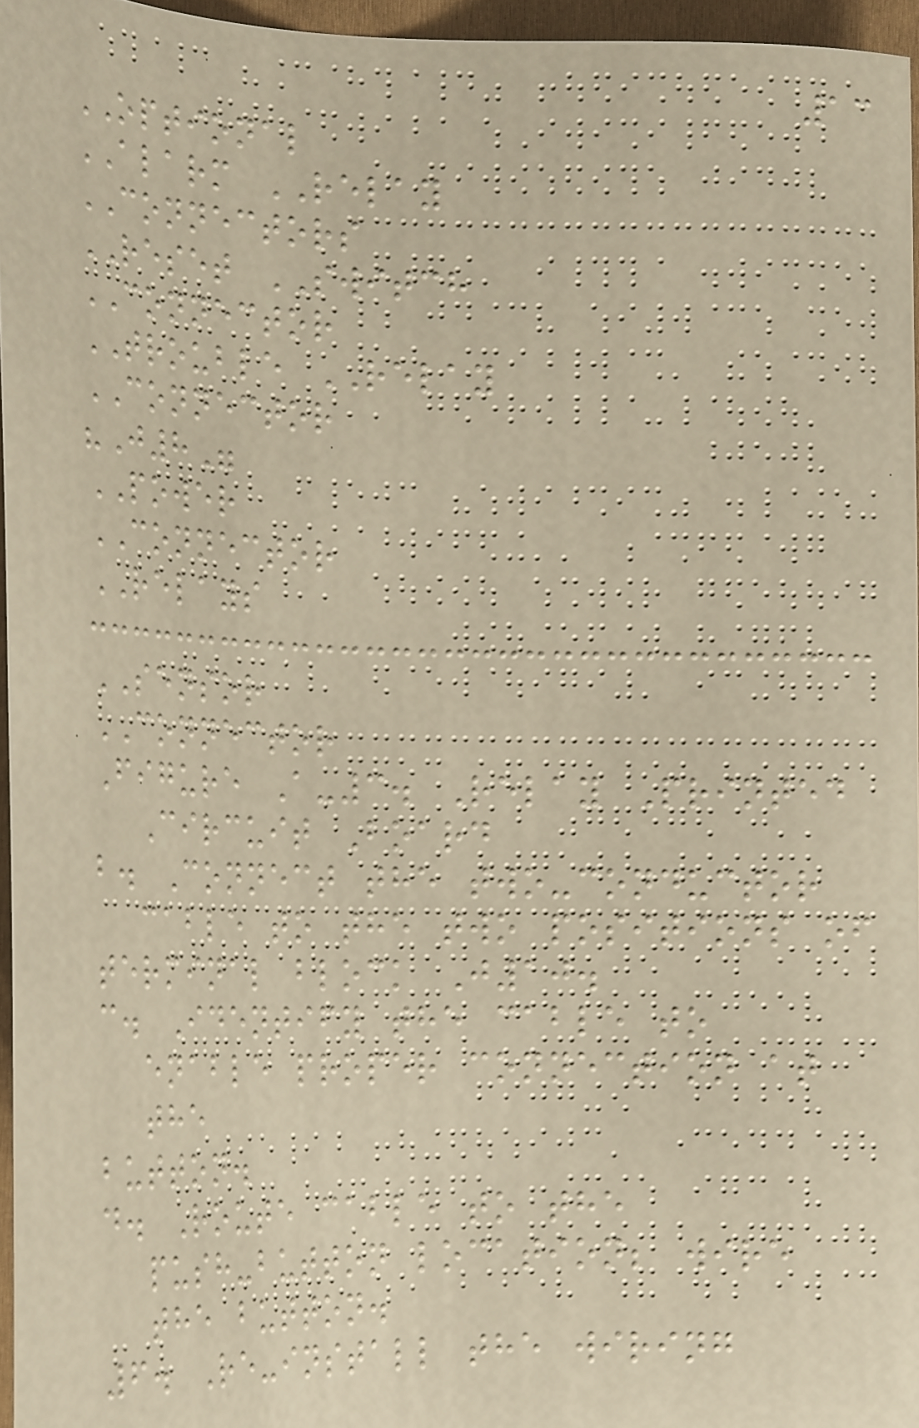13
OPTIONAL
ALARM RELAY
CONNECTORS
RESET SWITCH
CONNECTOR
TROUBLE RELAY
CONNECTOR
"J8"
POWER
CONNECTOR
RELAYS
SENSOR
CONNECTOR
Figure A-3. Relay Printed
Circuit Board
b. Connect the two-conductor
cable to the two positions of
terminal block J10.
c. Identify the cable to
enable proper connection at
the
button.
d. Route cable to the
push-button location; wire
the button.
6. Re-install the wiring
